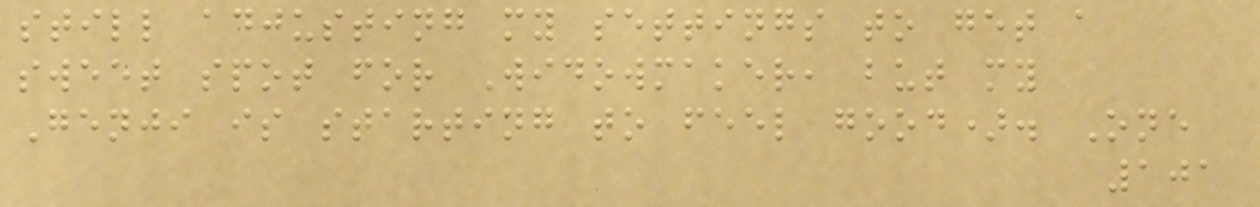still adjusting my settings to get a
sweet spot for Widowmaker, but my
Genji is starting to feel good). One
101
